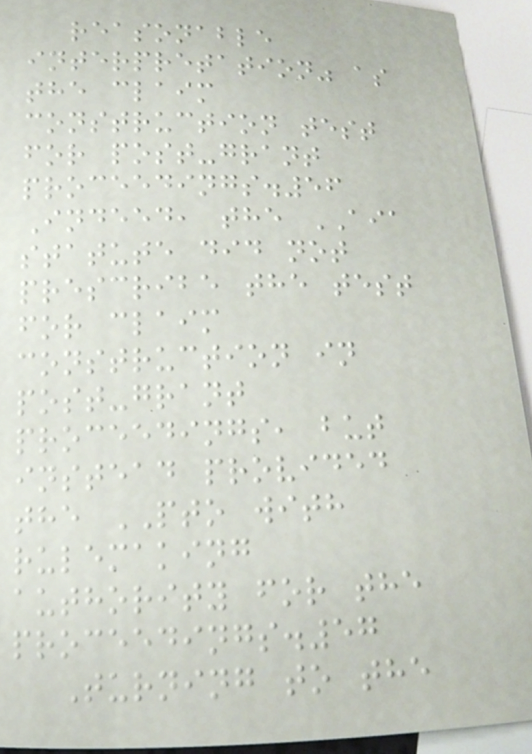reasonable
interpretation" as
the claim
construction test
for post-grant
proceedings.56
Indeed, the AIA
statute did not
prescribe the test
for claim
construction in
post-grant
proceedings, but
instead provided
the PTO with
rulemaking
authority for the
proceedings.57
Turning to the
